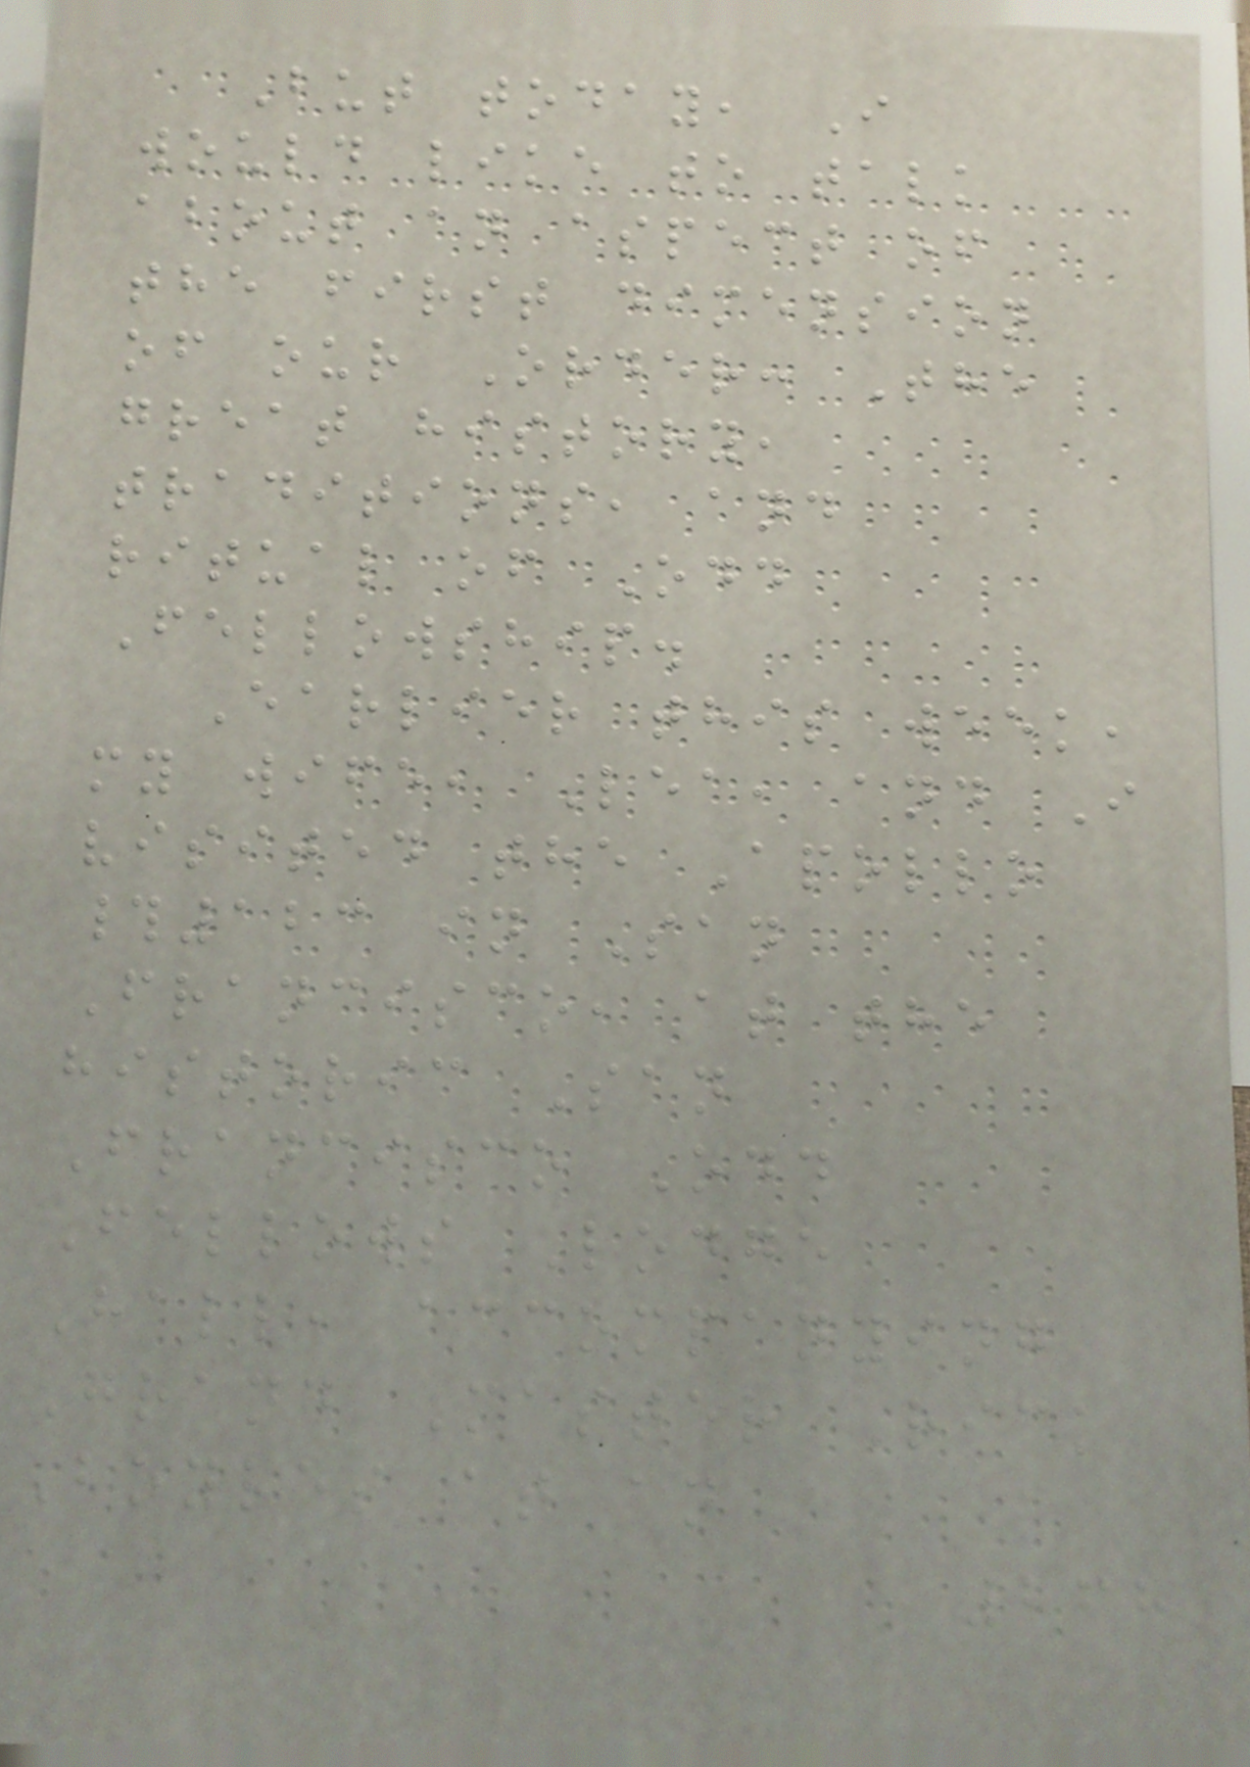But today, I
would like to talk
about an aspect of
the first dimension
of our Order: The
great history,
traditions, and
ritual of Odd
Fellowship.
Earlier this week,
my wife, Lea, and I
visited the Apollo
#123 in San
Francisco, at the
historic San
Francisco Odd
Fellows Lodge
Hall, accompanying
Grand Master Rick
Boyles at an
268
